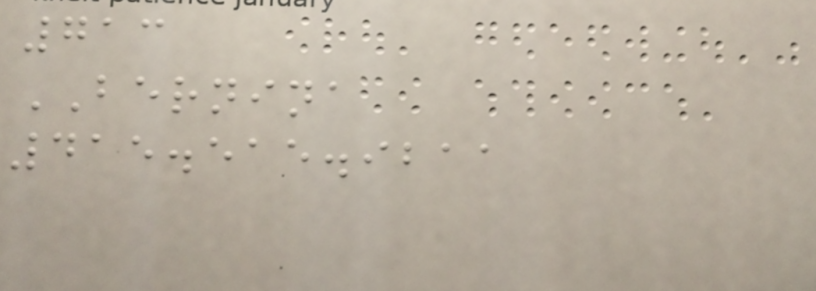713
BERNINA
415.515.9211
